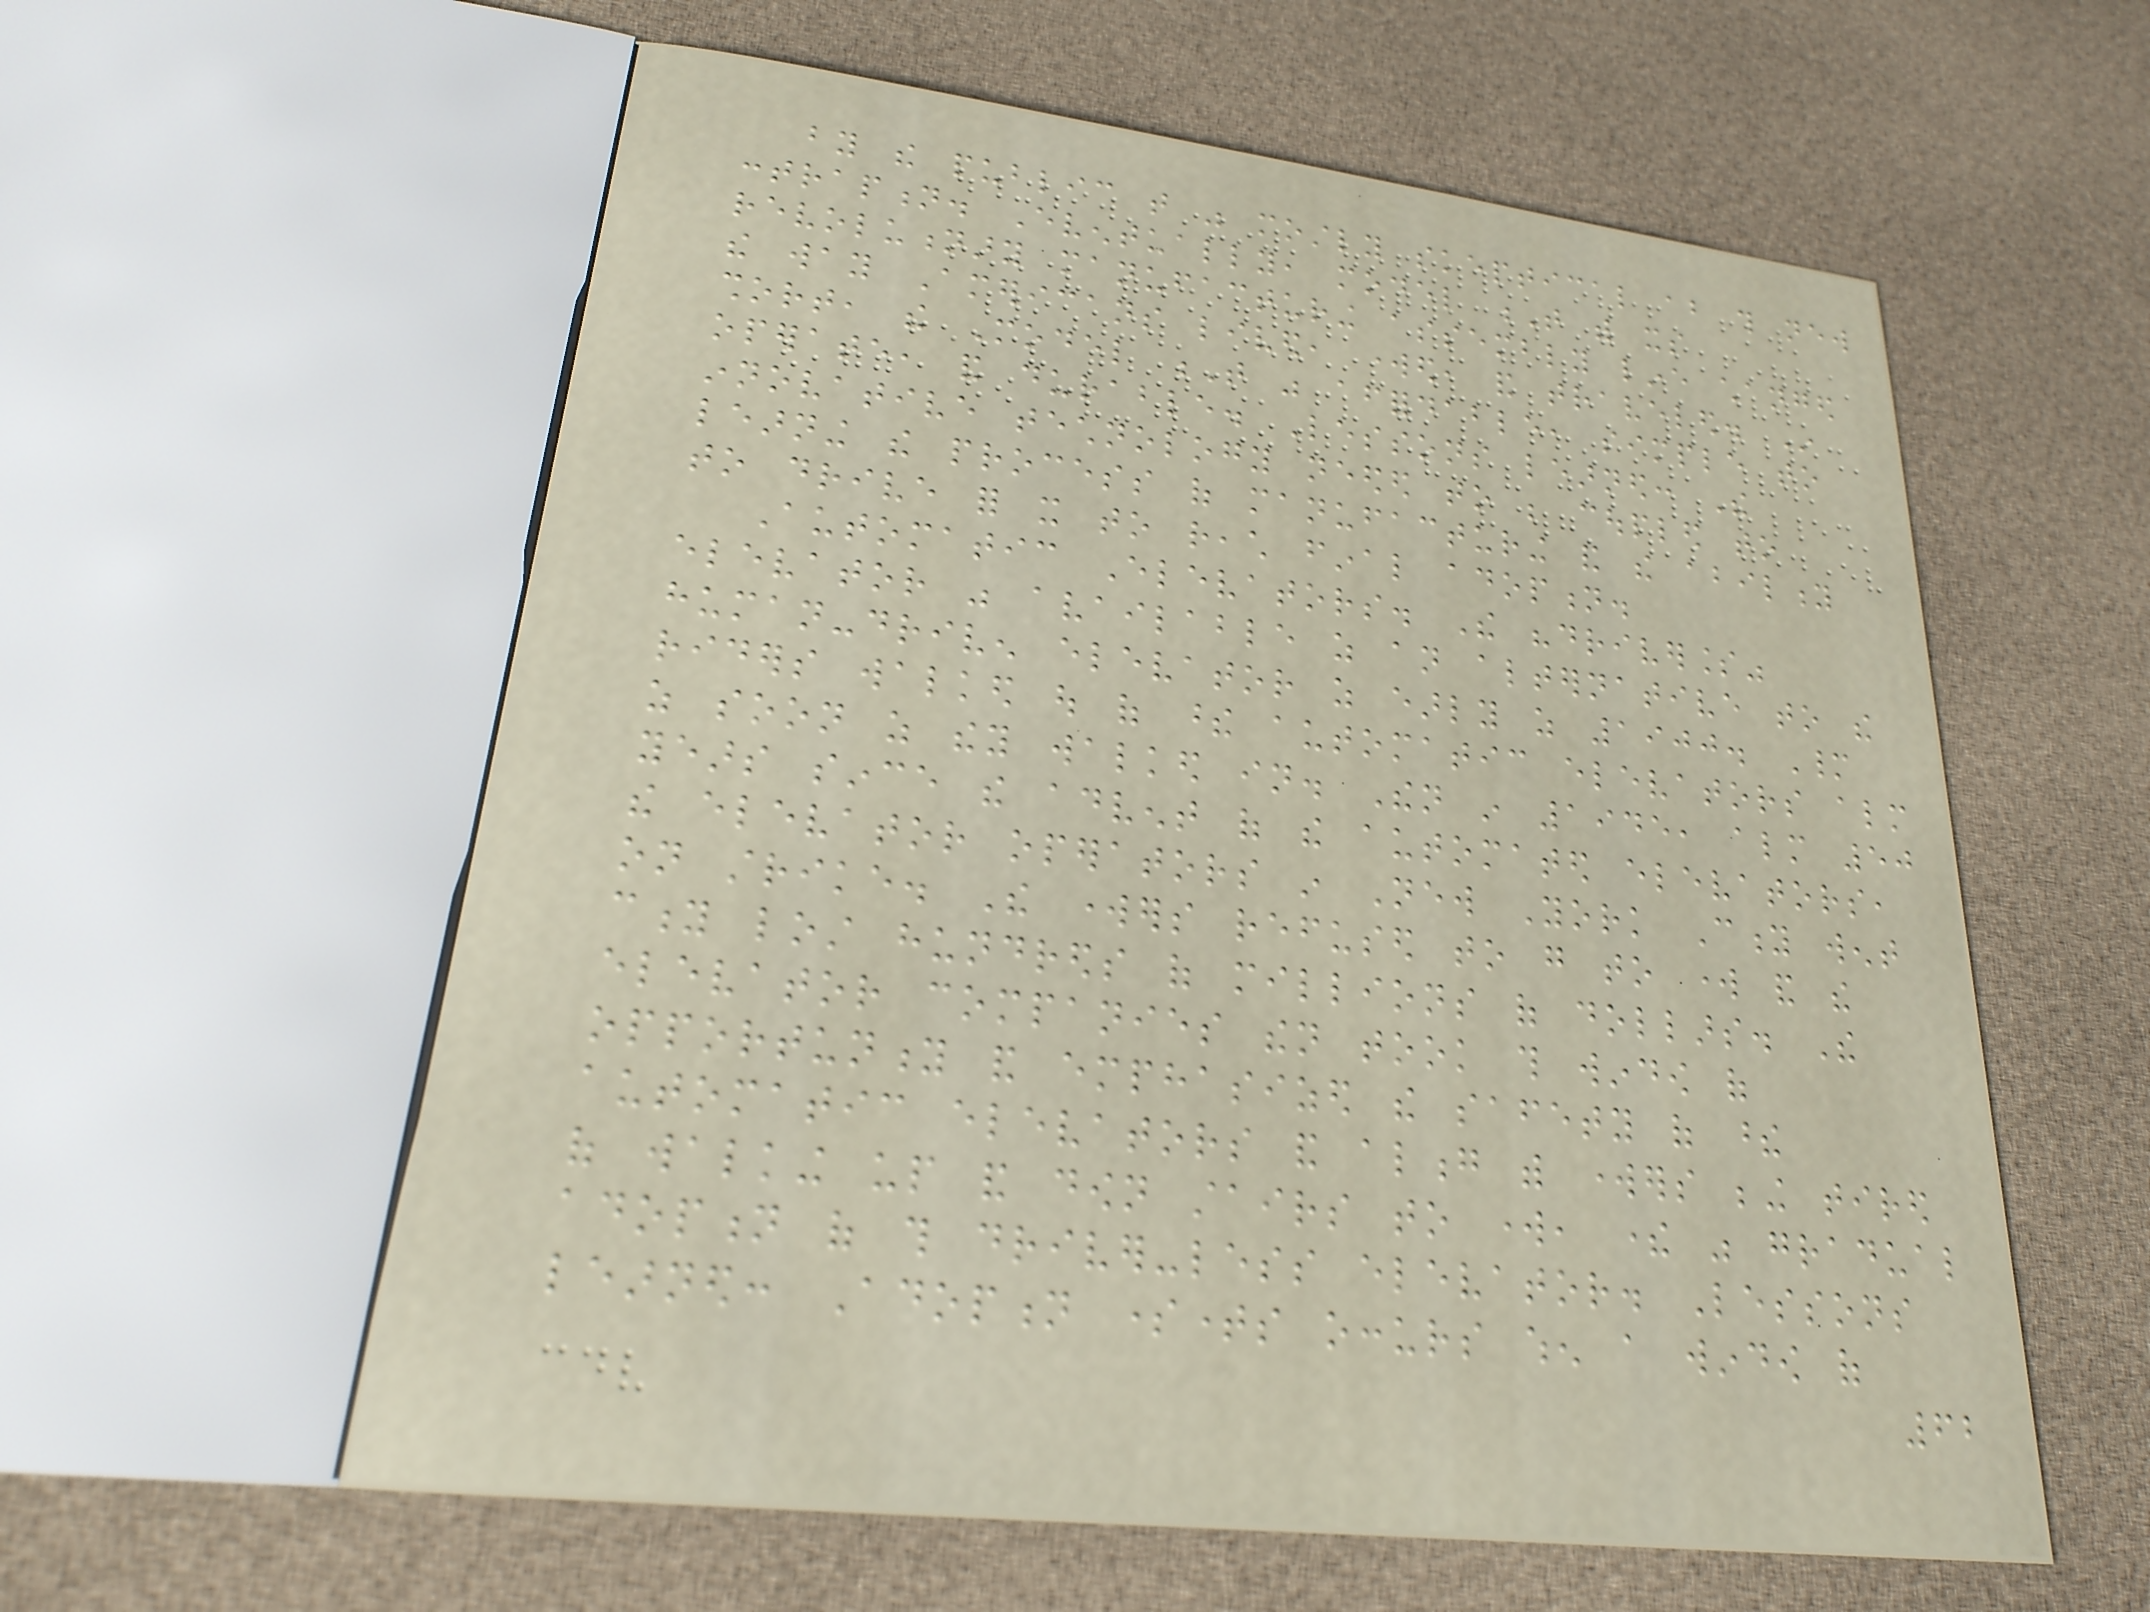by the public that was mostly skeptical about this new
contraption. Eventually, model T with its
revolutionary manufacturing assembly line changed
the way Americans lived, worked, and traveled. In
short, the Model T was affordable, simple to
operate, and durable. Lessons learned: The
innovative technology needed to be coupled to
learning the process of manufacturing and the ability
to drive for it to reach final adoption.
Automatic Elevators. The "driverless"
elevator was available as an alternative to the
human-driven elevator as early as 1900. Many
riders walked out of these automatic elevators almost
as soon as they walked in. Then in 1945, almost 50
years since the advent of the automated elevators,
the elevator operators in New York City went
on strike. The workers refused to go to work and the
city lost hundreds of millions of dollars. The
elevator companies then took this window of
opportunity and emphasized the safety of these
automatic elevators and along with workers being tired
of walking up and down stairs to work, there was gradual
adoption of this driver-less elevator. Lessons
learned: Adoption sometimes occurs when a window of
62
